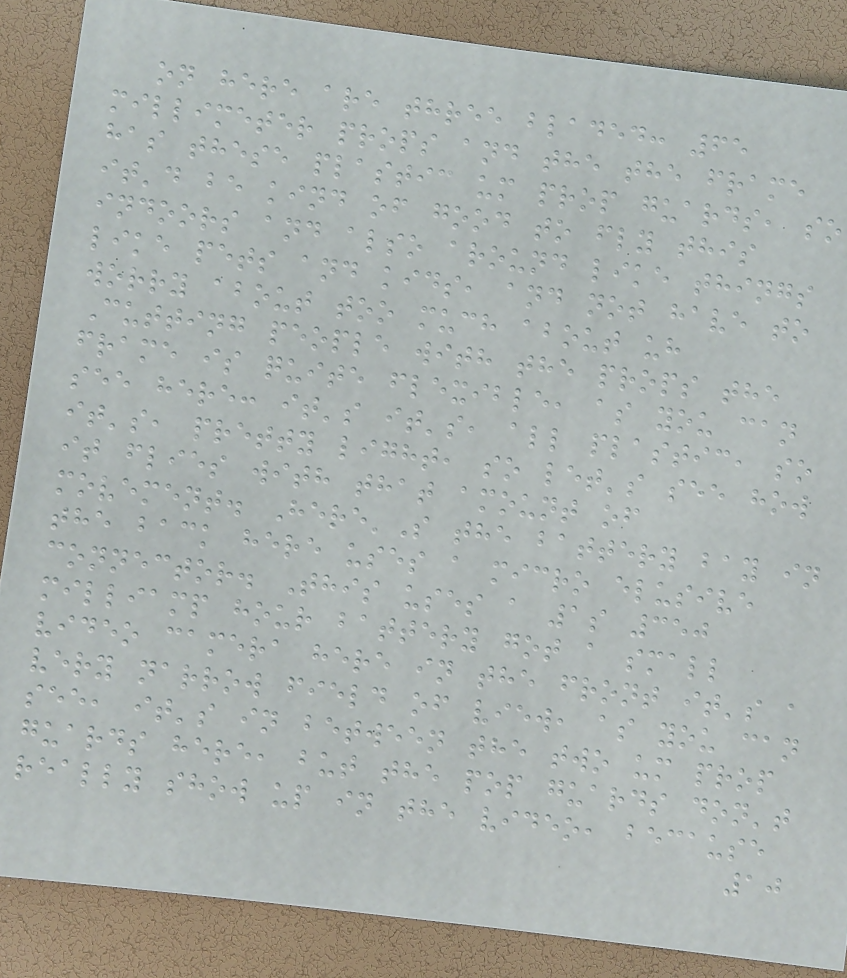on here are three bladed: 65
millimeter props and the the frame
has these plastic um prop guards, so
it'd be kind of good to fly this
indoors and also around like things
like pets and kids, and not have to
worry about too much about uh
Cutting people with the props the
frame is quite flexible, as you can
see here: it's it's, all plastic, so
it's, pretty light, so let's see how
it flies with that amount of
movement. Here'S the battery bay in
the back here uses a micro elusive
connector. This uses a 1s 350
milliamp hour battery got a small
video camera here in the front it's a
very narrow field of view, as you can
see, it's in between the two um prop
guards here, but the pop guards don't
really show up in the video, because
10
